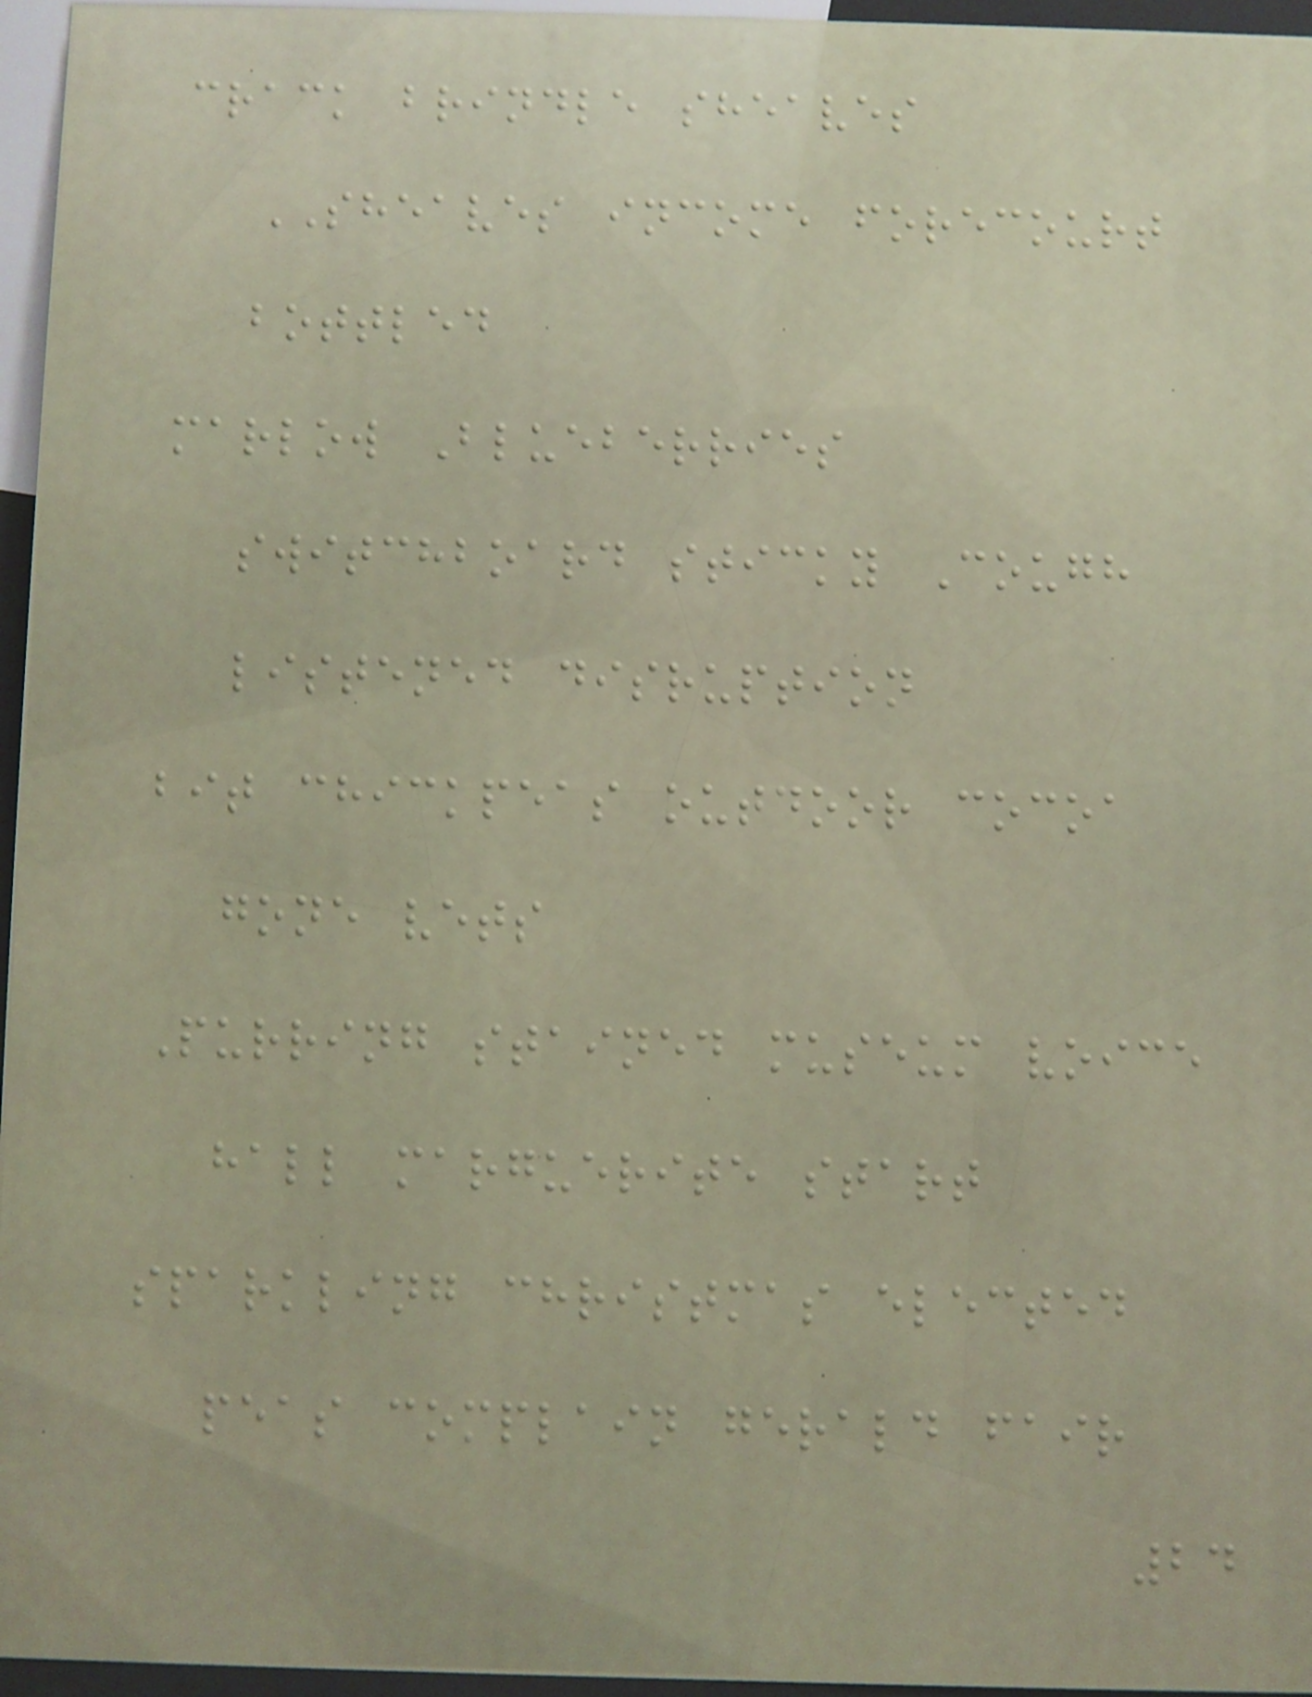crack brindle sheaves
SHEAVES income forecourt
bottled
marlow Blueberries
switchboard sticky Cough
listened disruption
bit chickpeas outdoor cocoa
gone vets
Purring stained museum voice
hall marguerite start
sparkling christmas elected
peas complain gerald fair
24
